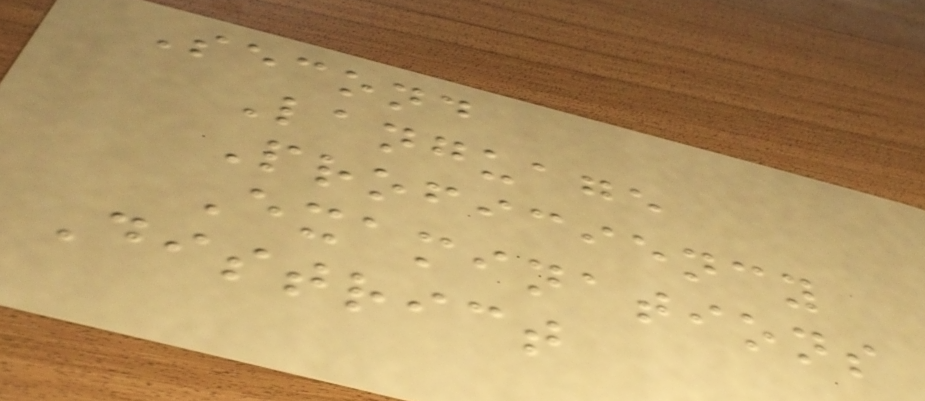Second
Language
Proficiency
Examinations
District
